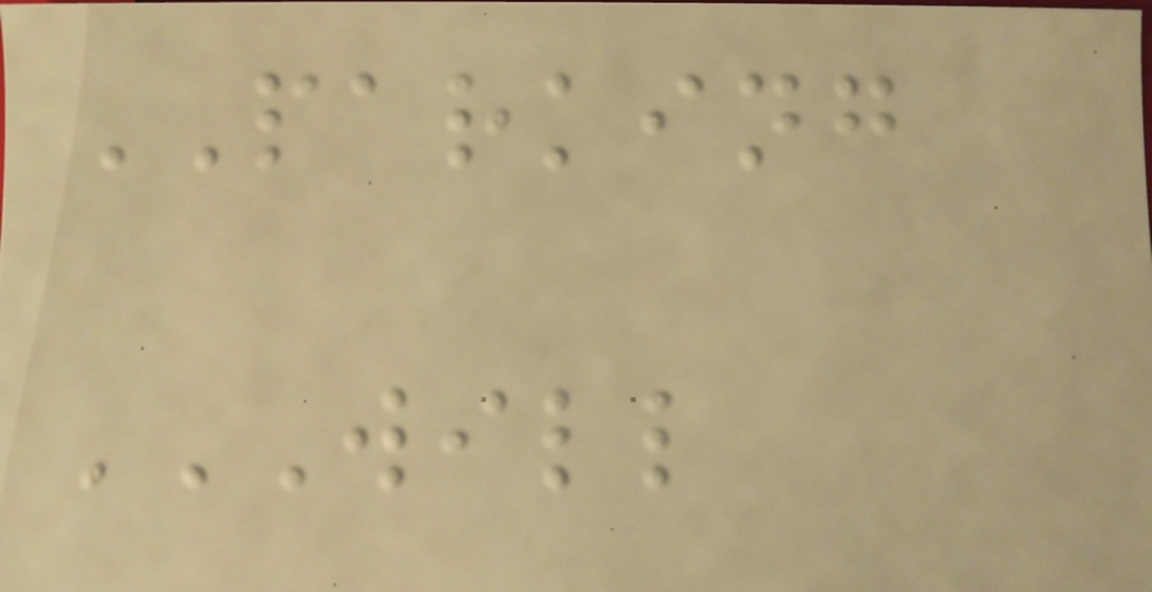PARKING
WILL
